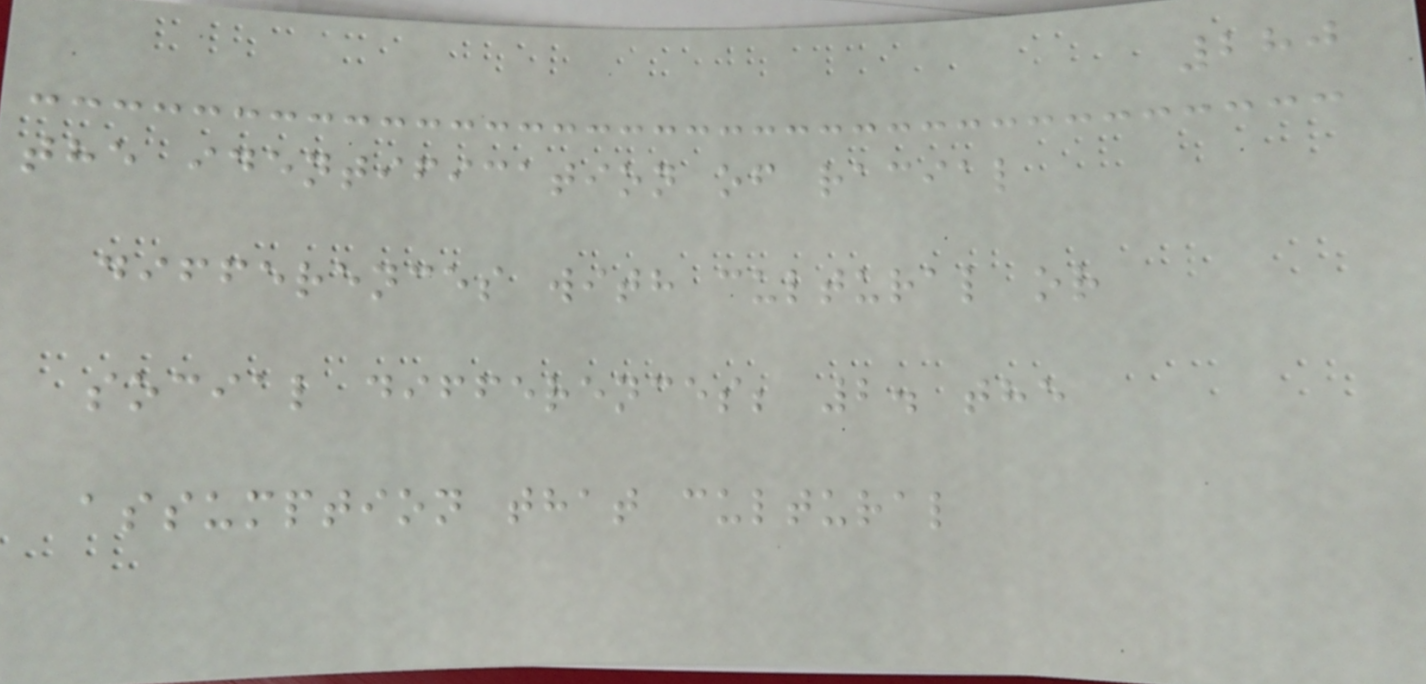280
the identification of racial
differences with cultural or
social differences; 2. the
assumption that cultural
